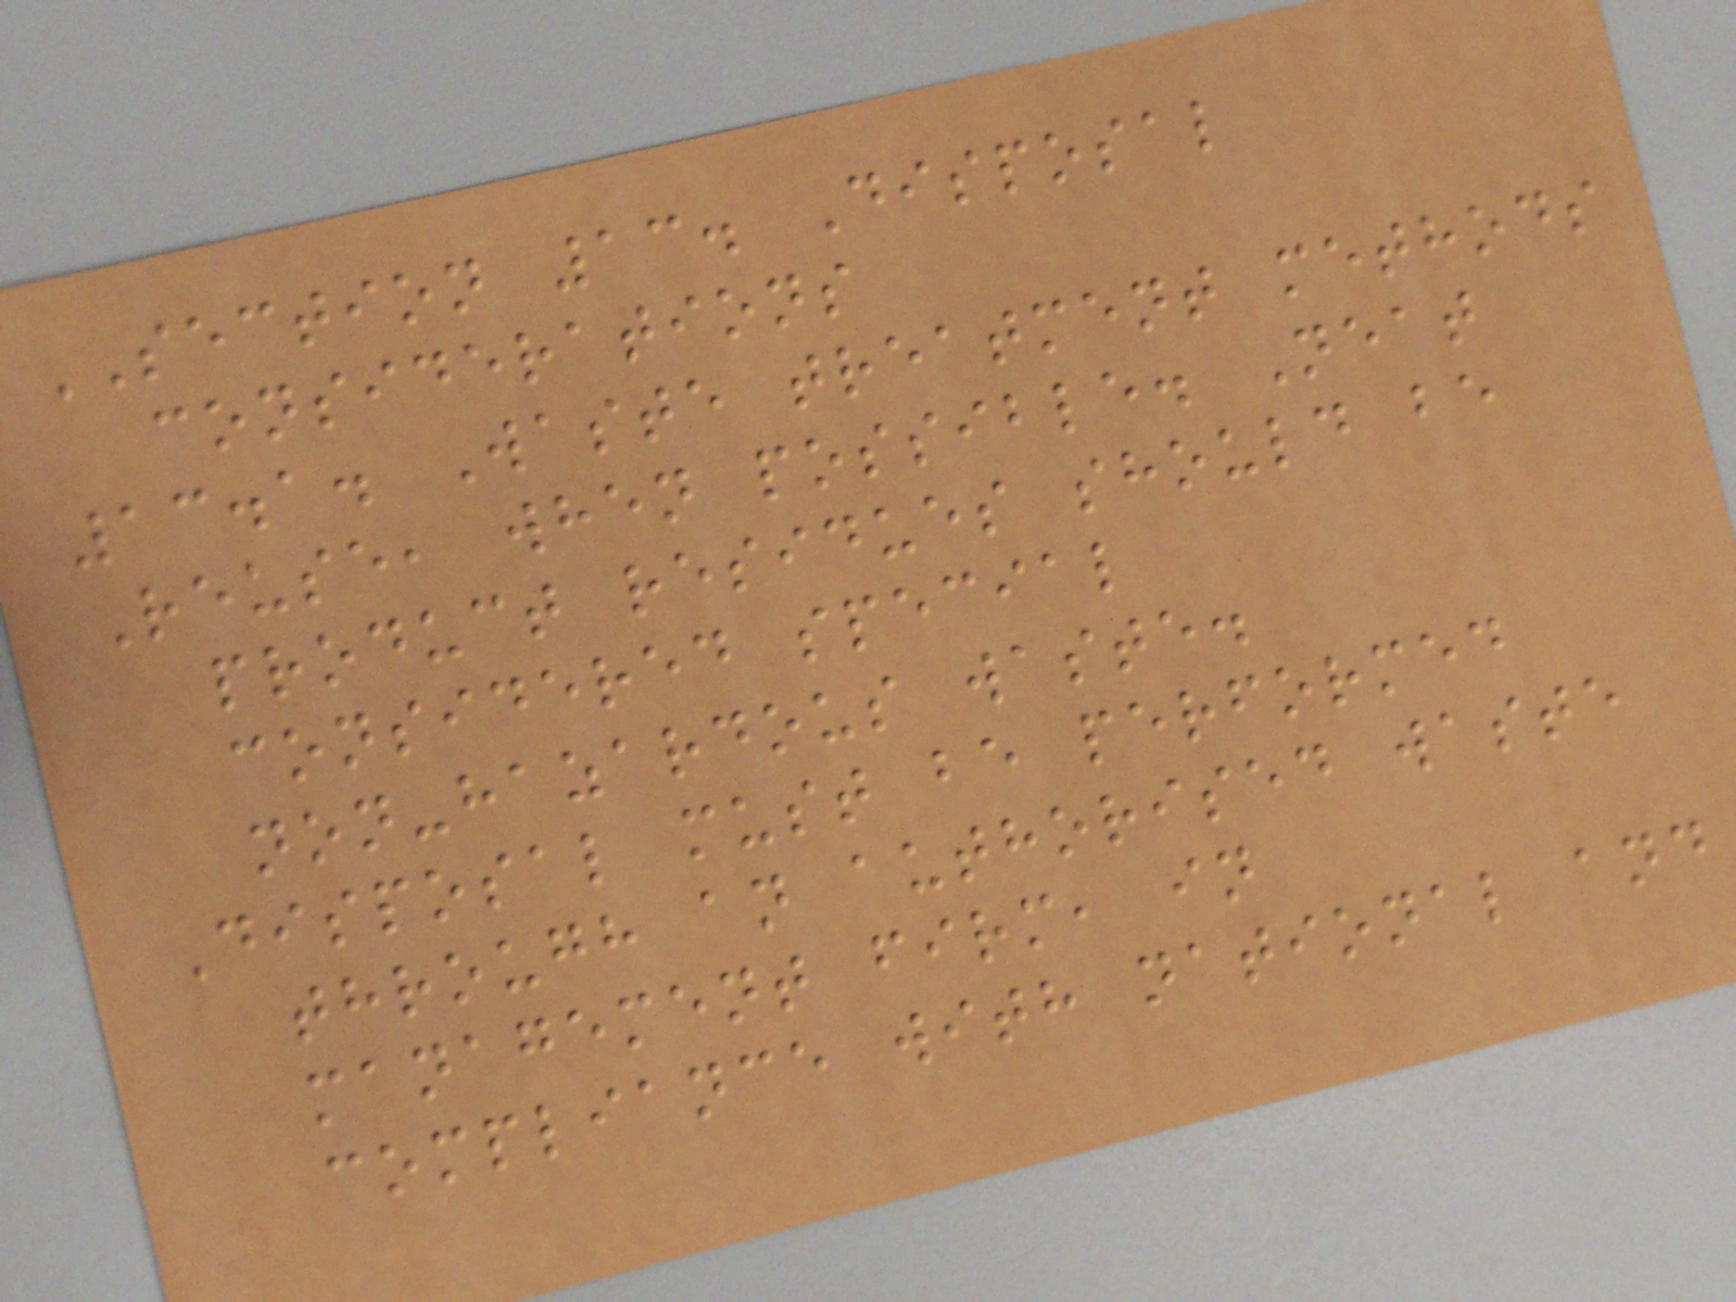SECTION 13. Disposal
considerations
13.1. Waste treatment methods
Reuse, when possible. Neat
product residues should be
considered special
non-hazardous waste.
Disposal must be performed
through an authorised waste
management firm, in
compliance with national and
